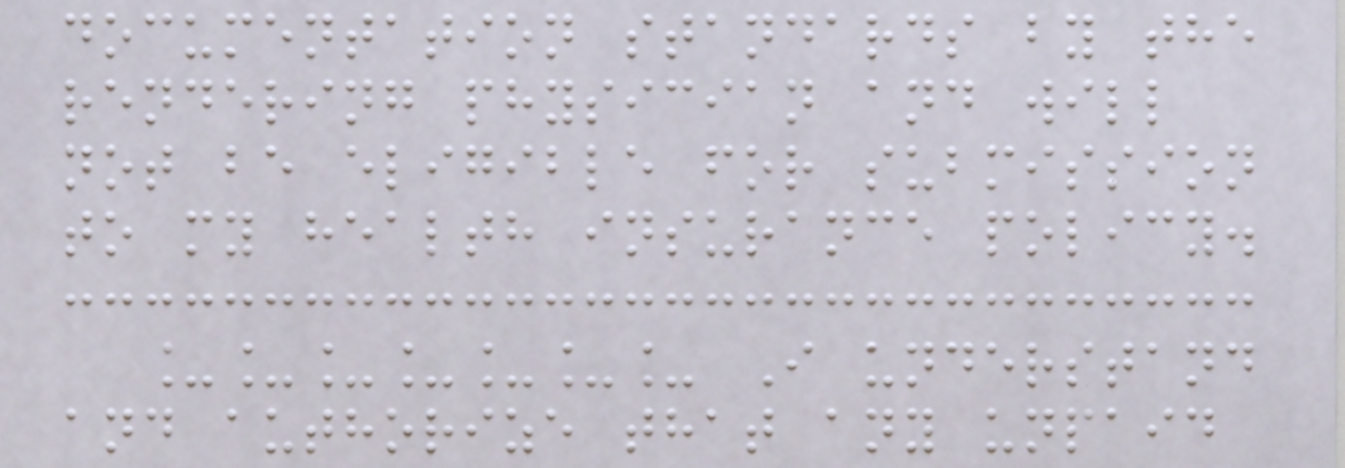documentation standards by the
rendering physician and will
not be eligible for submission
to my health insurance policy.
_______ I understand
and authorize that any unpaid
